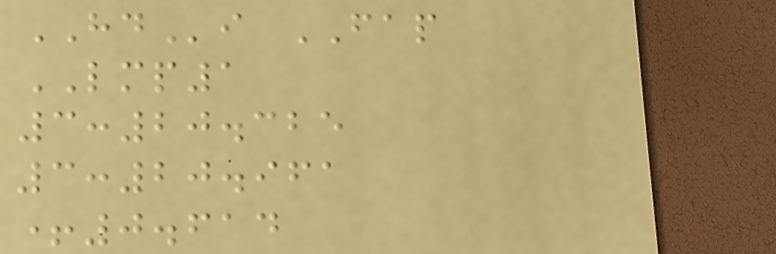HDi FAP
LMP1
3:20.325
3:20.961
+0.614
